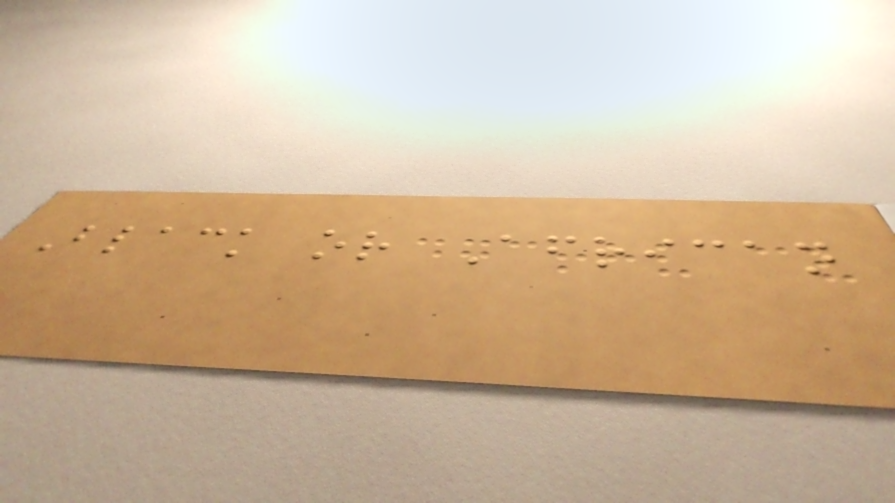Black or African
